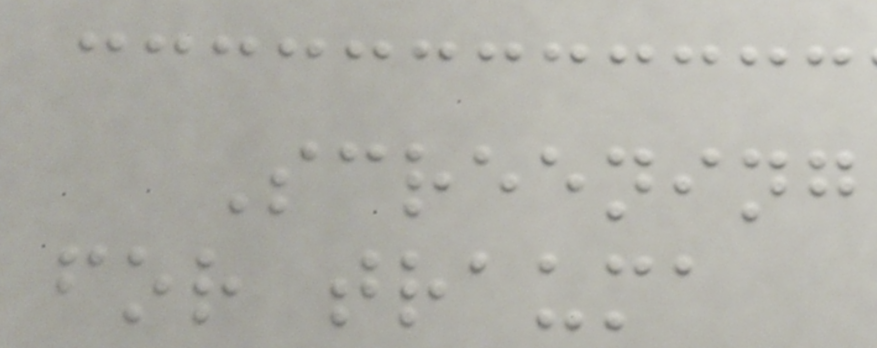Screening
for trauma
